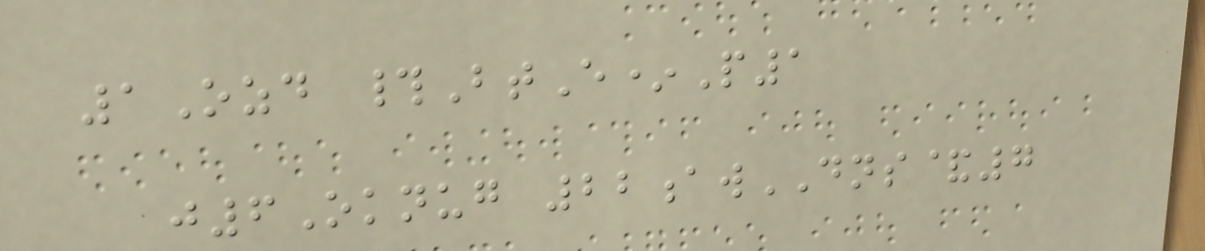1Ozd #BtE*P1
j6Oknug 22awDNS&7
